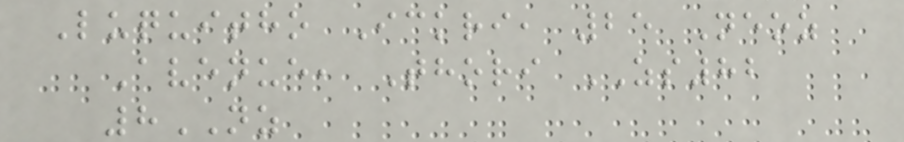Luquitho Ickri, 25 Neoz
Avenue, Thori ZS82
8NZ
